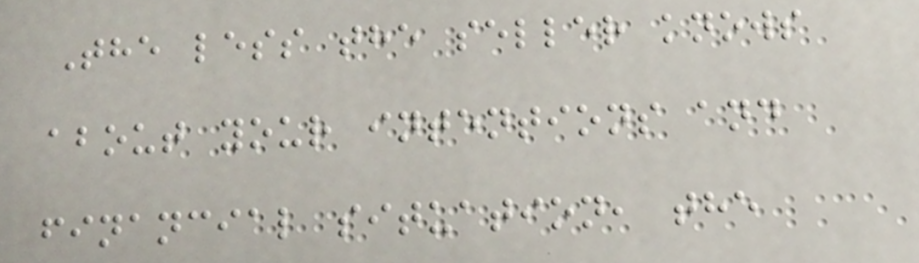The less the seller knows
about your intentions and
financial situation, the
